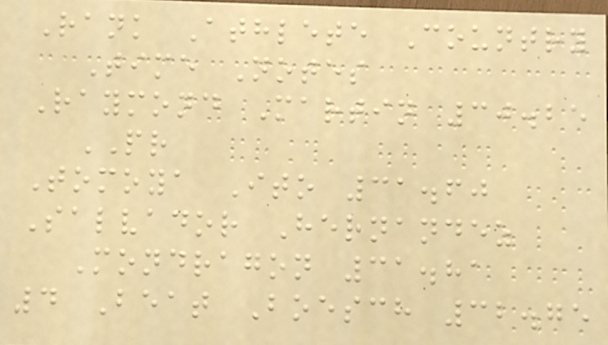Rank Athlete Country
Time Notes
Raymond Martin 30.25
PR
Tomoya Ito 31.60
Salvador Hernandez
Mondragon 31.81
4 Beat Boesch 32.75
